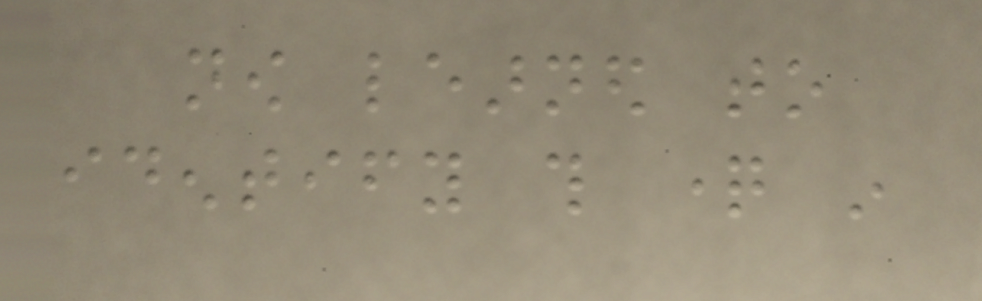now learned to
identify this question in
